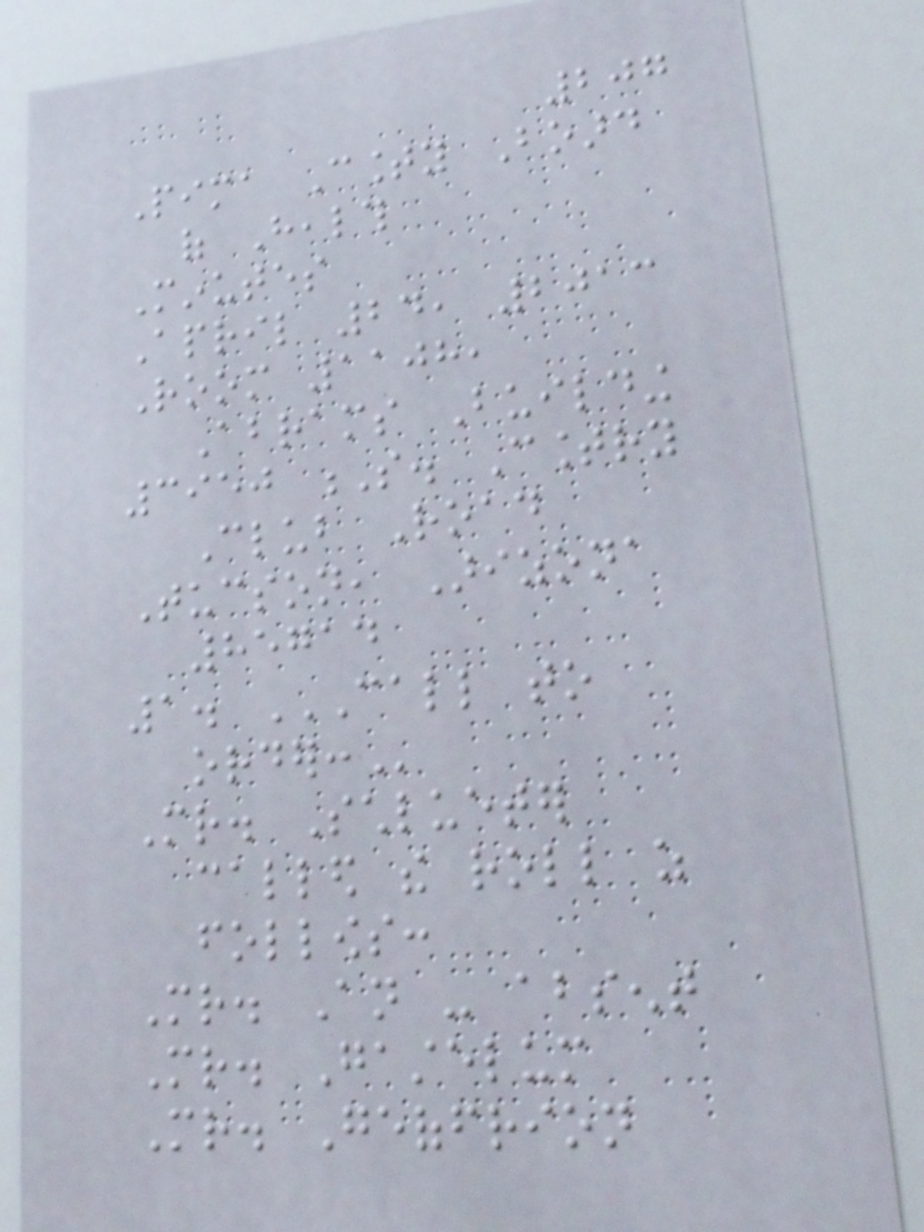207
Pima County Board
of Health
Minutes
April 24, 2013
Room 1108,
Abrams Building
3950 S. Country
Club Road
Tucson, Arizona
85714
1. CALL TO
ORDER:
Mr. Schlueter
called the roll as
follows:
Mr. An - absent
Mr. Gastelum
Mr. Geoffrion
